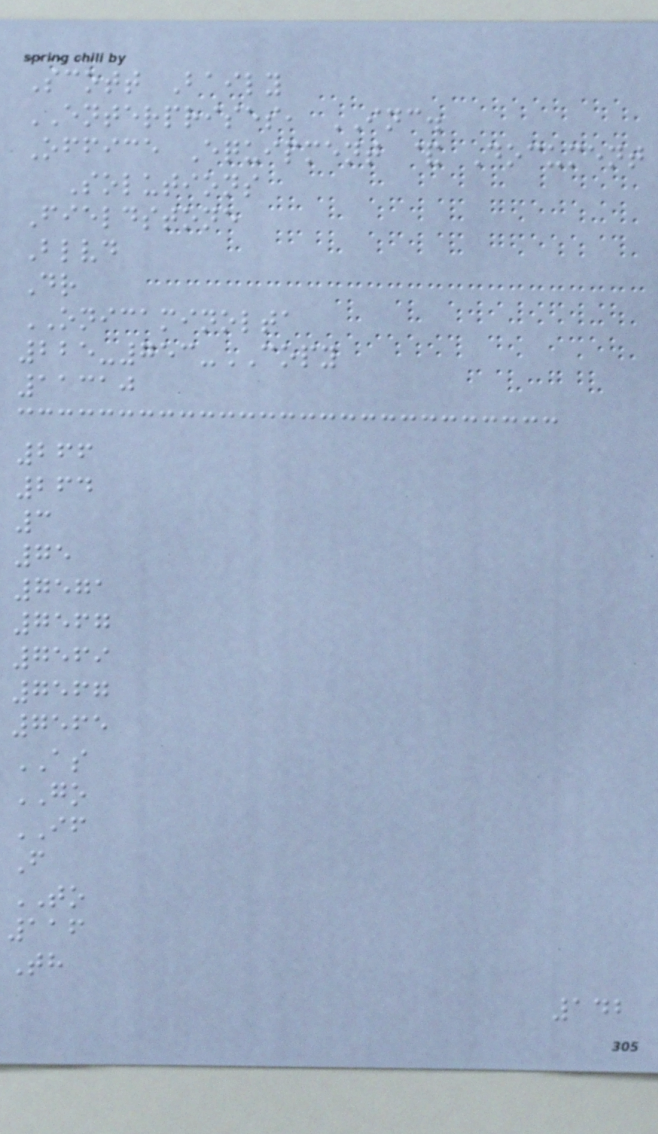Scott Baily
ENTERPRISES, INC.
Office Equipment & Document
Solutions
Fieldstone
Blvd
Dr
ONICAMINOLTA
225-753-COPY
11310
266
264
3
75
7571
7567
7569
7567
7565
AS
GO
IF
F
TO
116
Th
142
